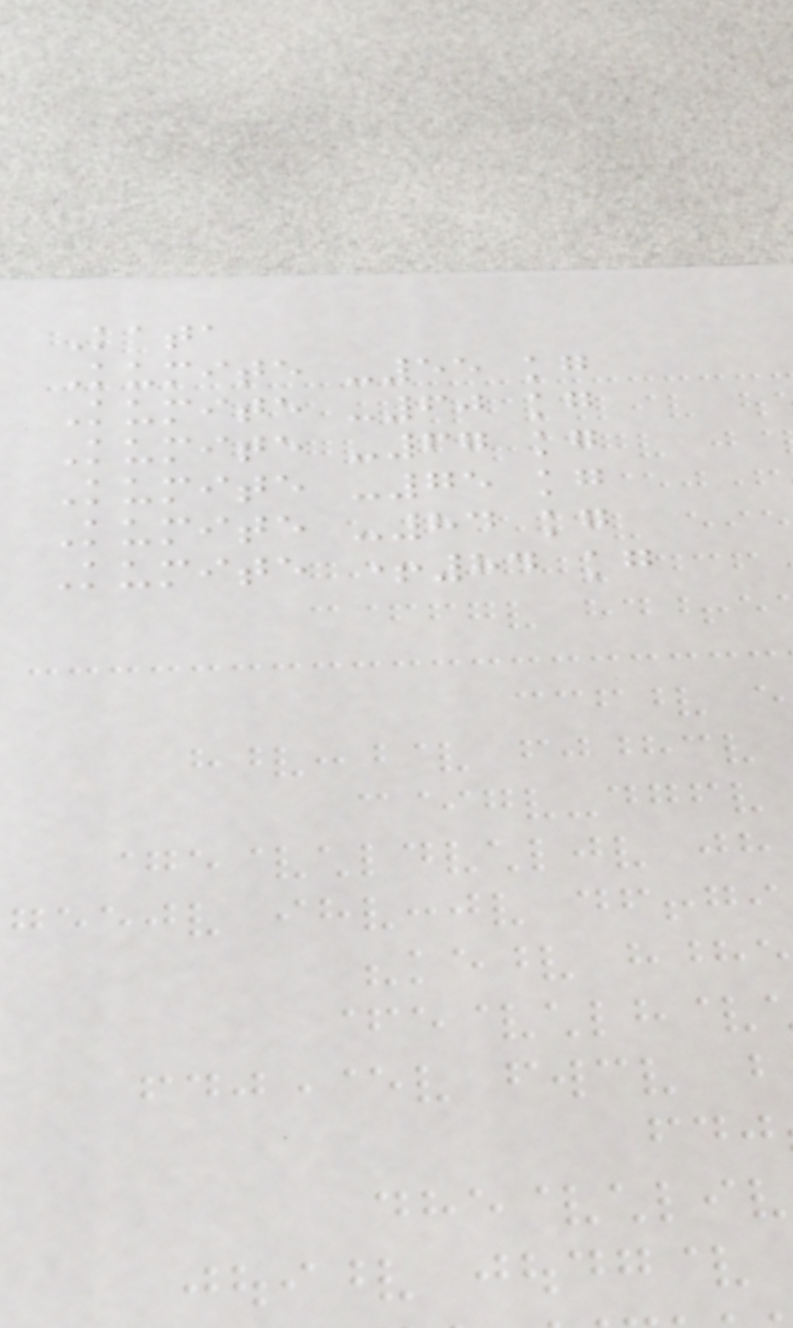Kata
Kumite -55 kg
Kumite -60 kg
Kumite -67 kg
Kumite -75 kg
Kumite -84 kg
Kumite +84 kg
